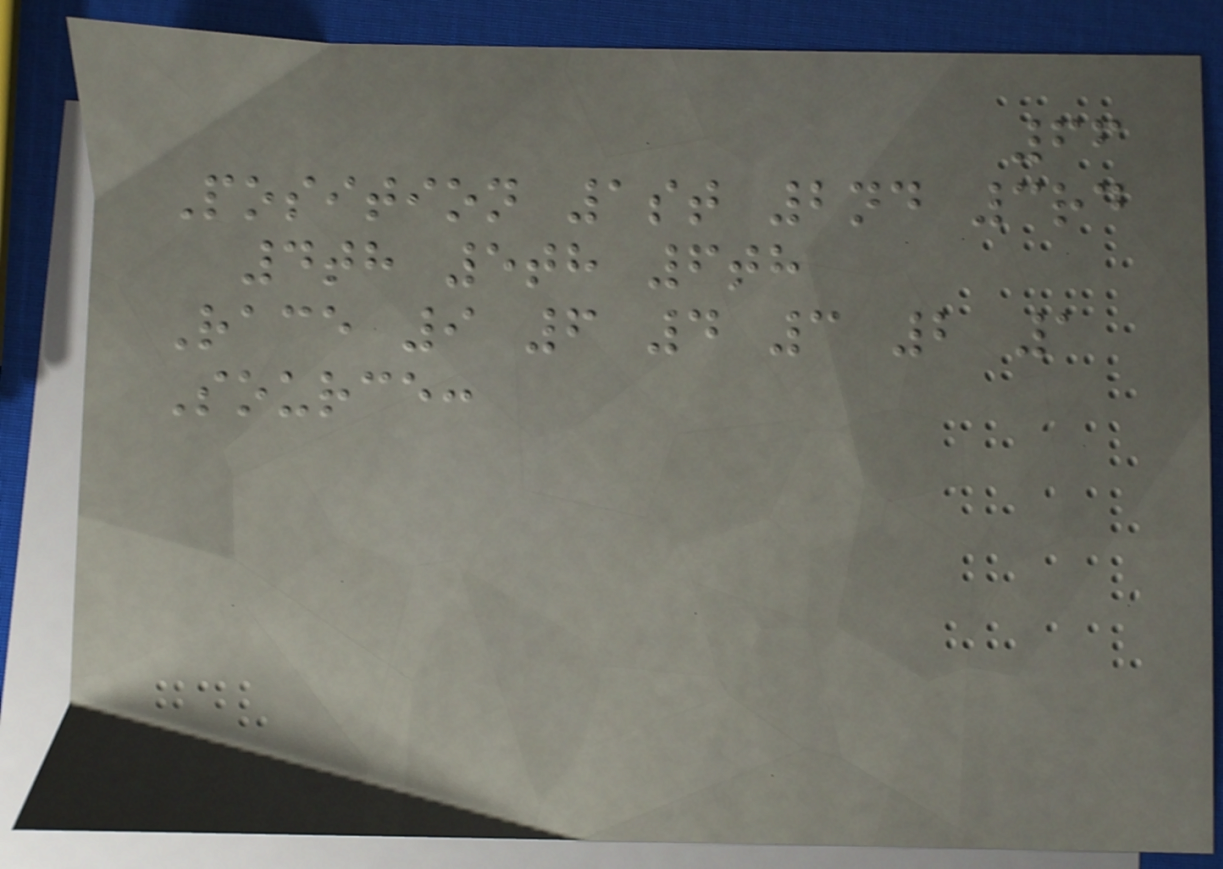66
Position 1st 2nd 3rd
4th 5th 6th
Race 9 6 4 3 2 1
Source:
